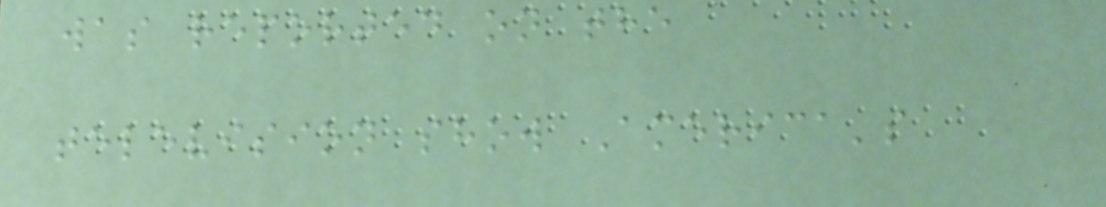was reported on the
television show America's
